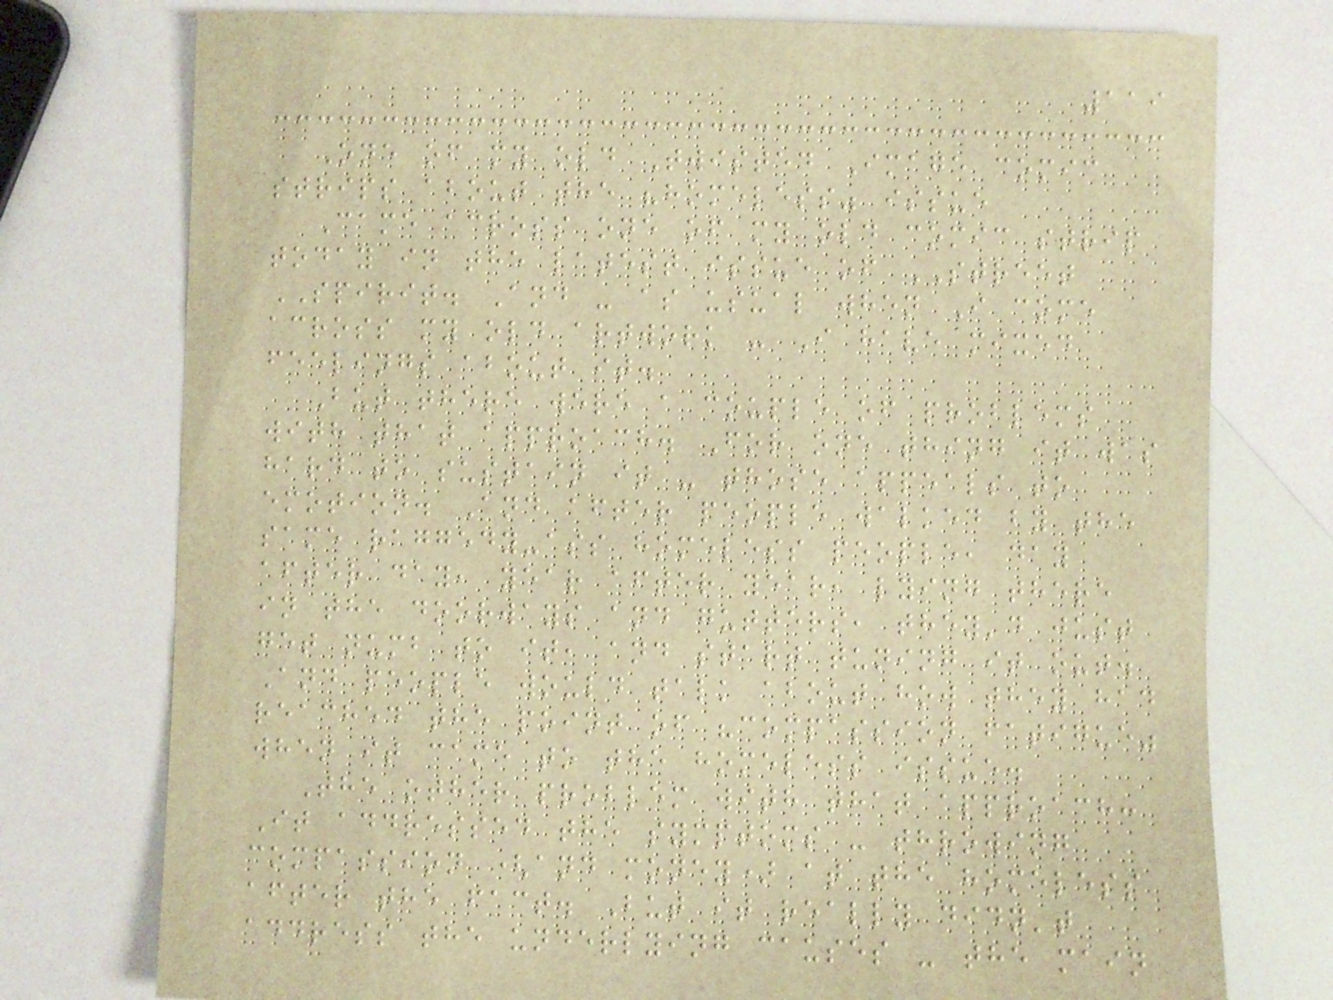119
One of my old Twisted Image comic
strips about the "homeless" issue
Came across one of my old comic strip
today in the latest issue of STREET
SPIRIT. And - as usual when I come
across my old artwork - I have mixed
feelings about it.
But there were a couple of problems
with that approach. For one thing it was
hard to sustain it - those appeals to
emotion. And after people walked by the
same raggedy-ass homeless people, day
after day, year after year, lying there
in the doorways and gutters, they'd just
get numb to it, and start tuning it out.
And people would talk about how they had
reached the point of "compassion fatigue"
when it came to the homeless issue.
The other problem with that approach:
It addressed the symptoms - throwing
compassion (and money) at the homeless
after the fact. But it really didn't
address the underlying causes - the main
